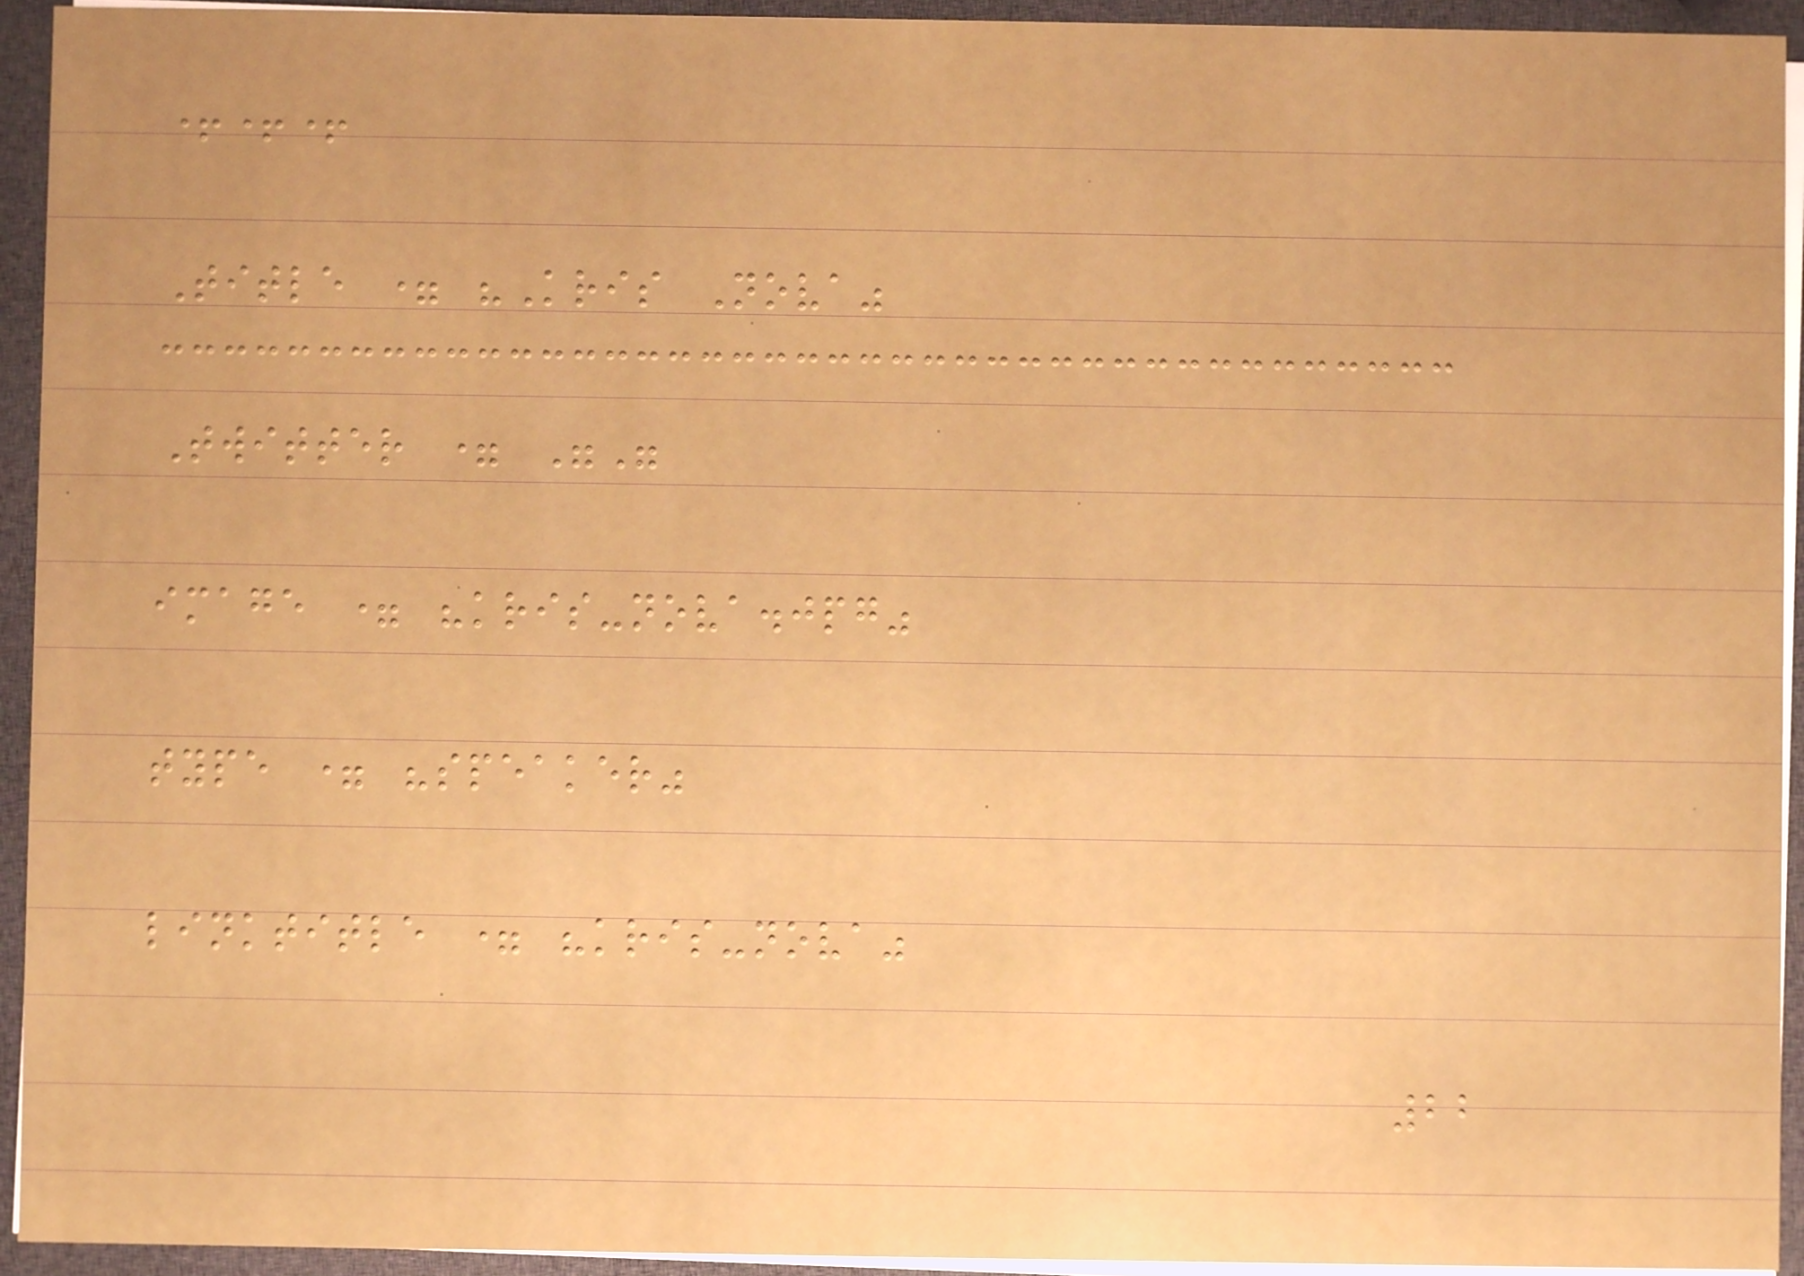+++
Title = "Kris Nova"
Twitter = ""
image = "kris-nova.jpg"
type = "speaker"
linktitle = "kris-nova"
22
